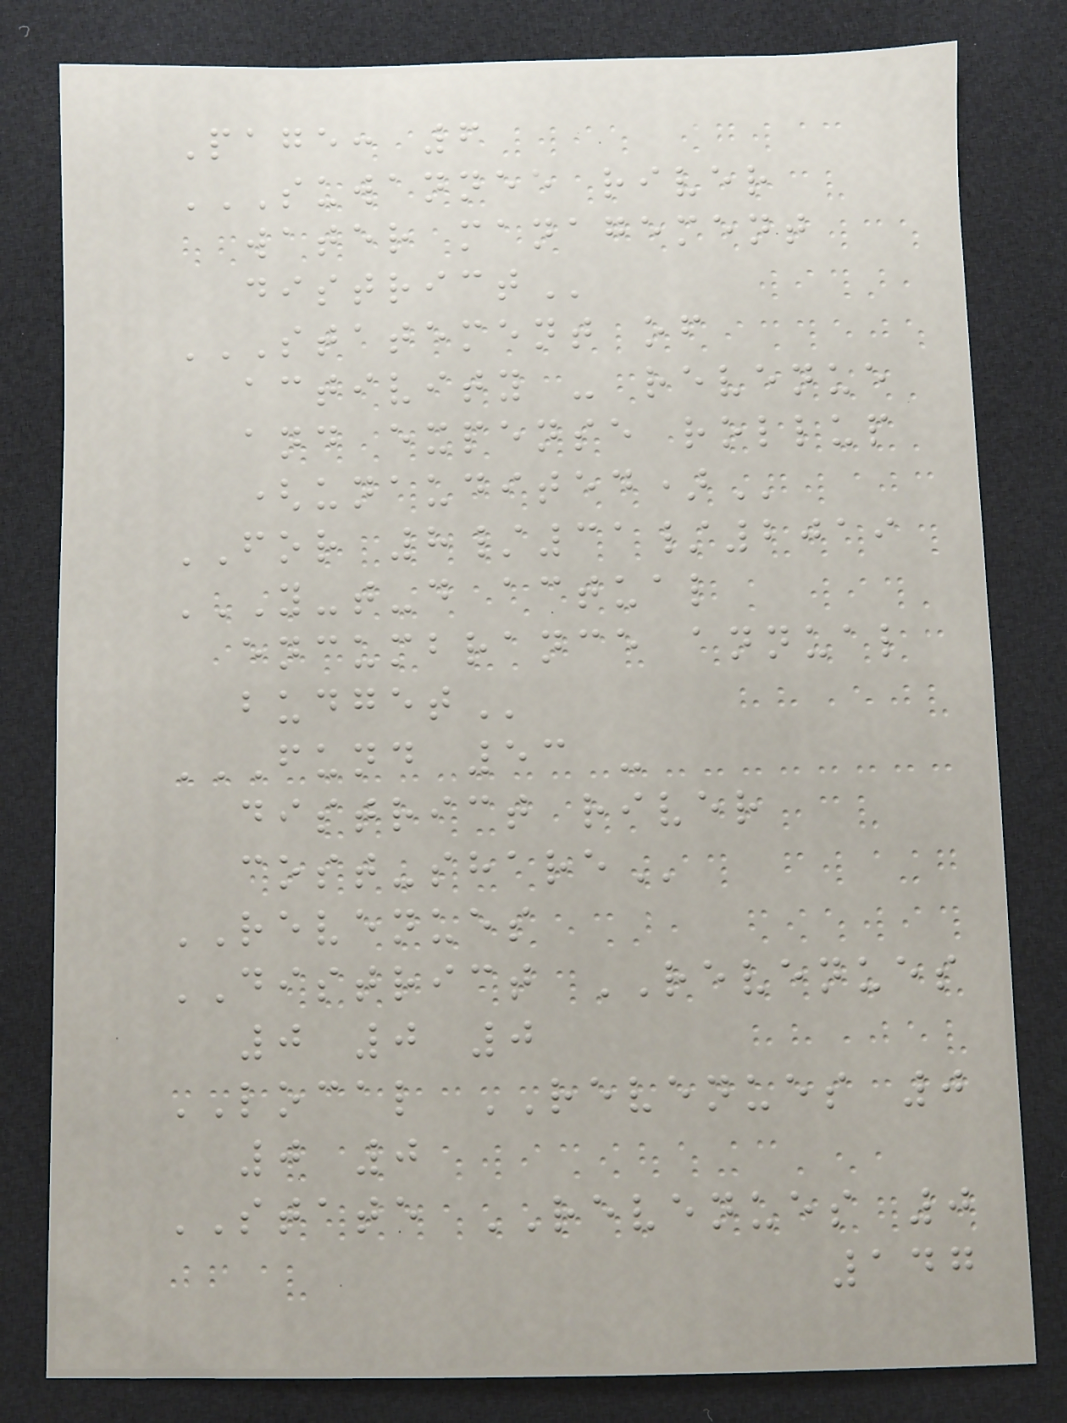Page: 6
SUWANNEE RIVER
WATER MANAGEMENT
DISTRICT
STATEMENT OF
ACTIVITY - REVENUE
AND EXPENSE ROLLUP
(UNAUDITED)
FOR 8/31/2019
Y-T-D ACTUAL
ENCUMBRANCE ANNUAL
BUDGET
FUND 53 -
DISTRICT RIVER
COST-SHARE
REVENUES
DISTRICT REVENUES
0 0 0
LOCAL REVENUES 0
0 0
STATE REVENUES 0
147
